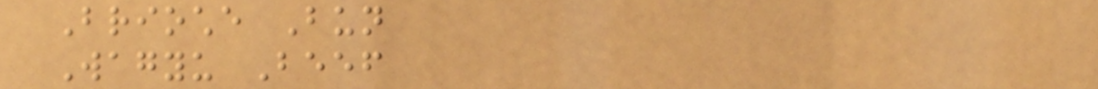Brioche Bun
Wagyu Beef
